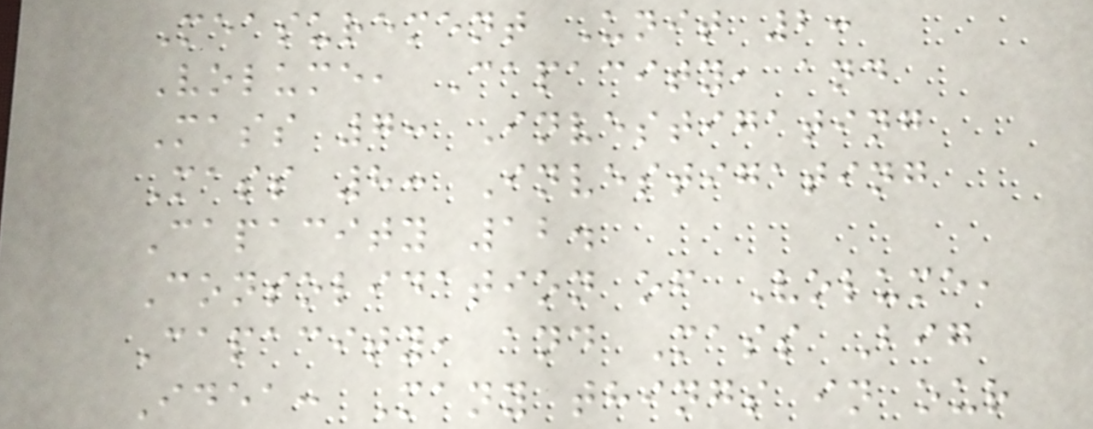Measurement Unit 2:
Volume, Capacity, and
Mass 7: Investigating
Mass 8: Investigating
Capacity 12.
Consolidation of Volume,
Capacity, and Mass Big
Idea: Many things in our
